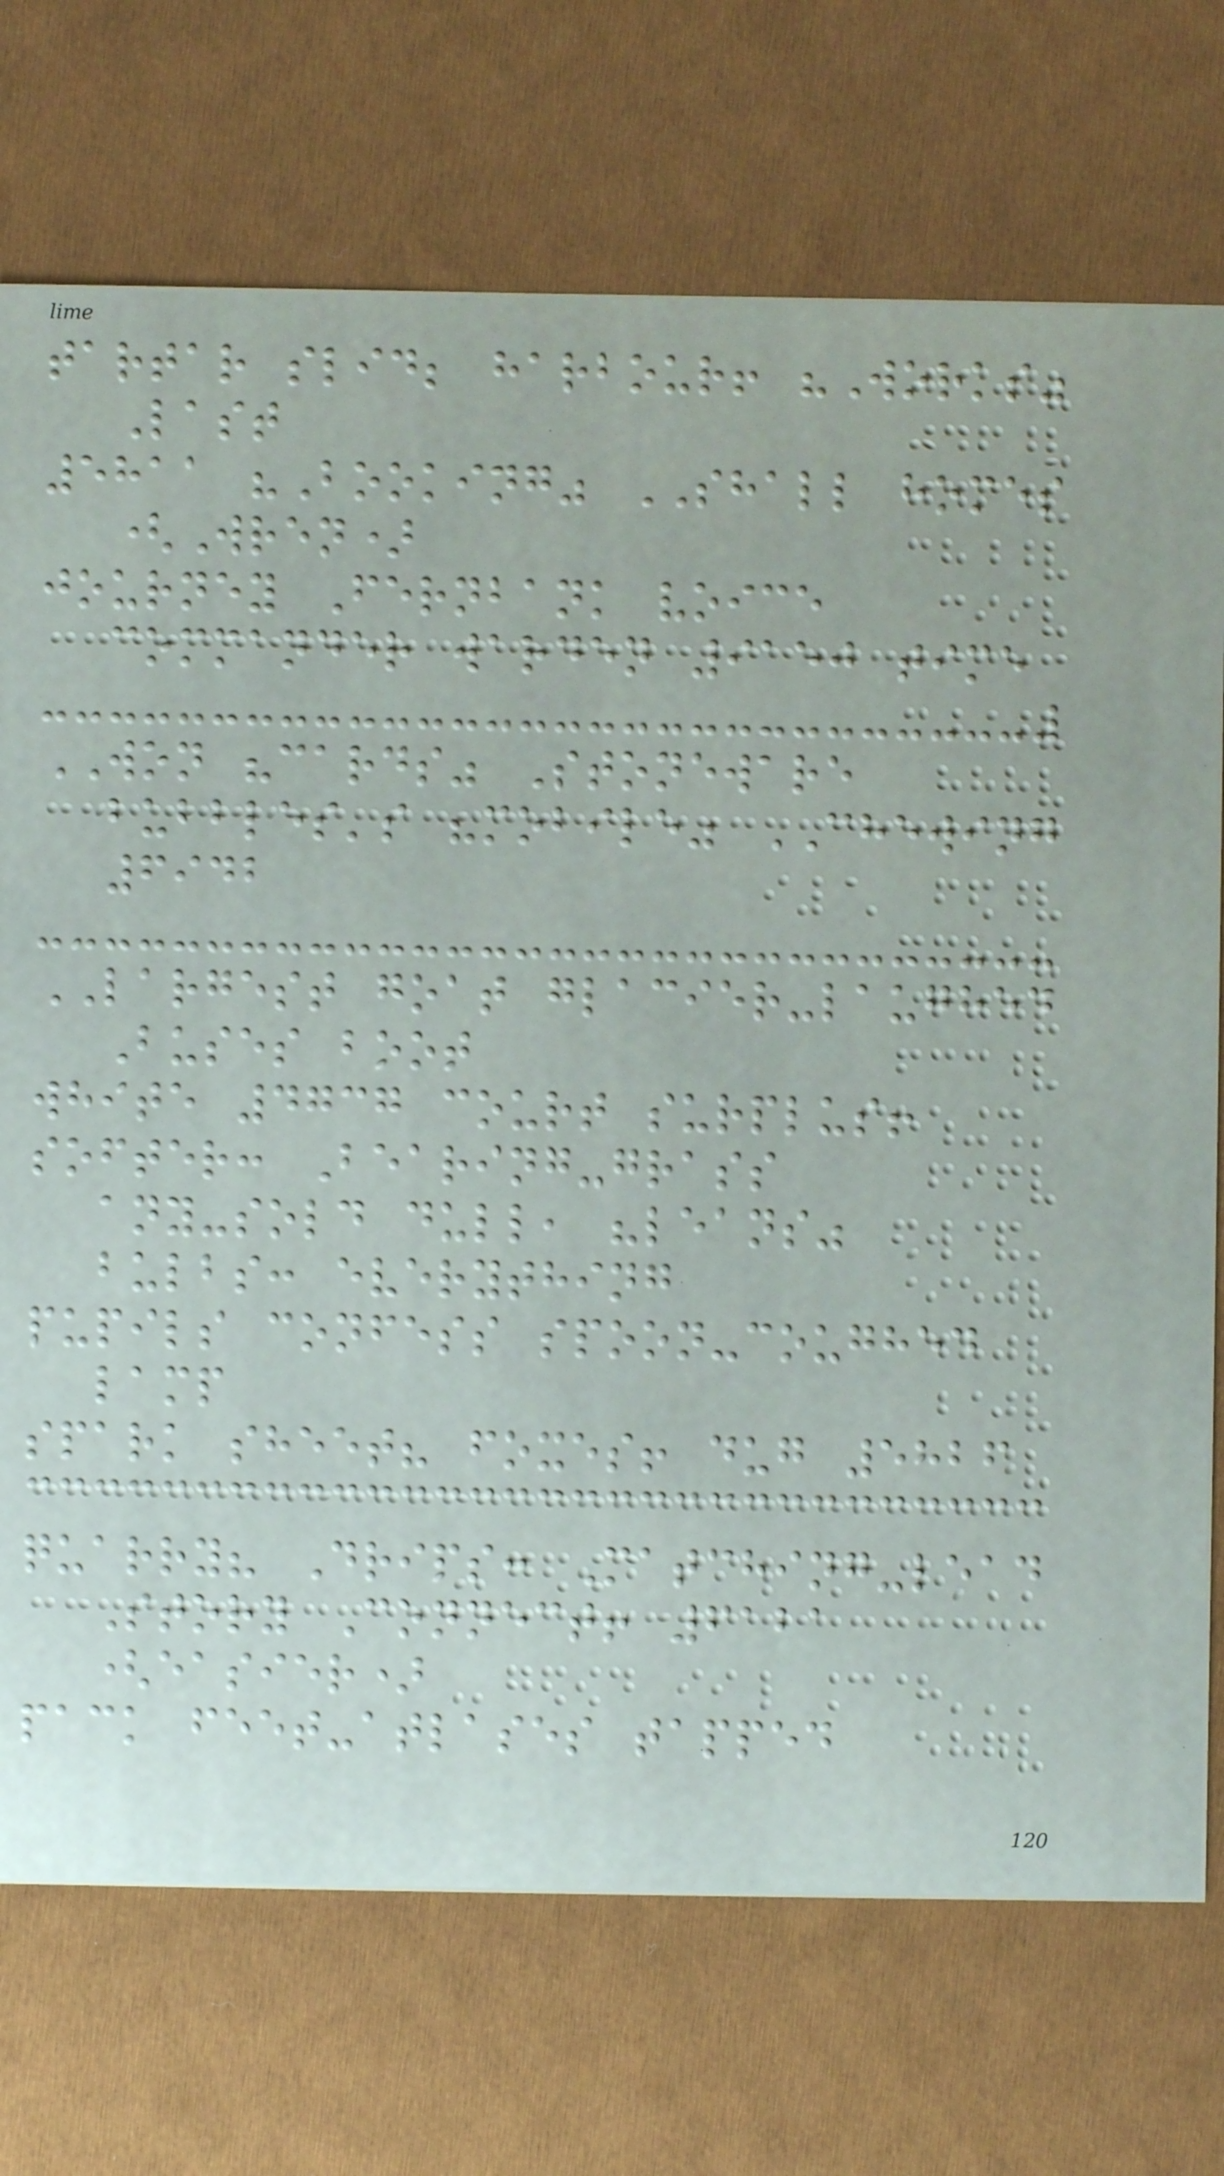tartar slid; harbour! "Works"
Last
5811 "Booking" SHALL homes
(Wren)
journey Fernbank voice
commander warden 9150 time
WON "cards" Stoneware
bubbles's "mobile" CHEWING
6942
LARGEST goat glacier-laughed
Buses boot
white 4737 court surplus!
softer: Bearing-grass
any-sold dull, "leans"
bulbs: everything
pupils confess spoon-coughed
lamp
spark sheet? foxes! dug 5826
quarry? Drips: Matching-lead
Story Connect! 6121
(easier)
pack feet-atlases tapped
